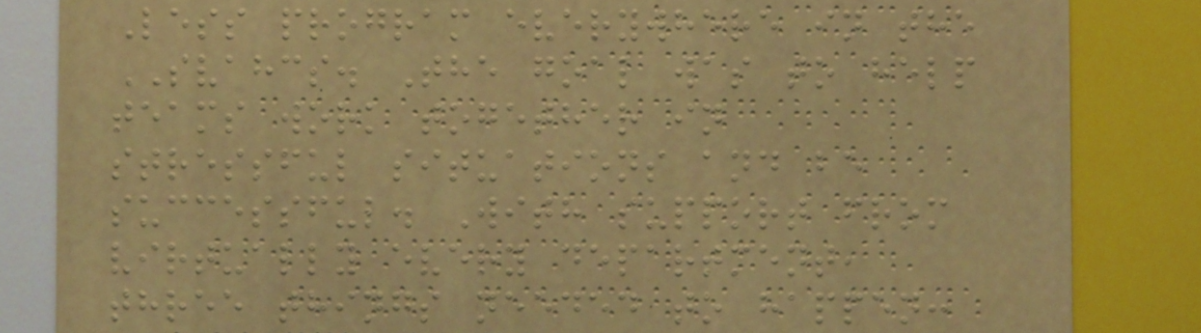Less program everywhere in the
SVAHCS. The goal was to help
teams work together in
stressful situations and be
successful. With support from
virtually every department,
three things needed to happen:
